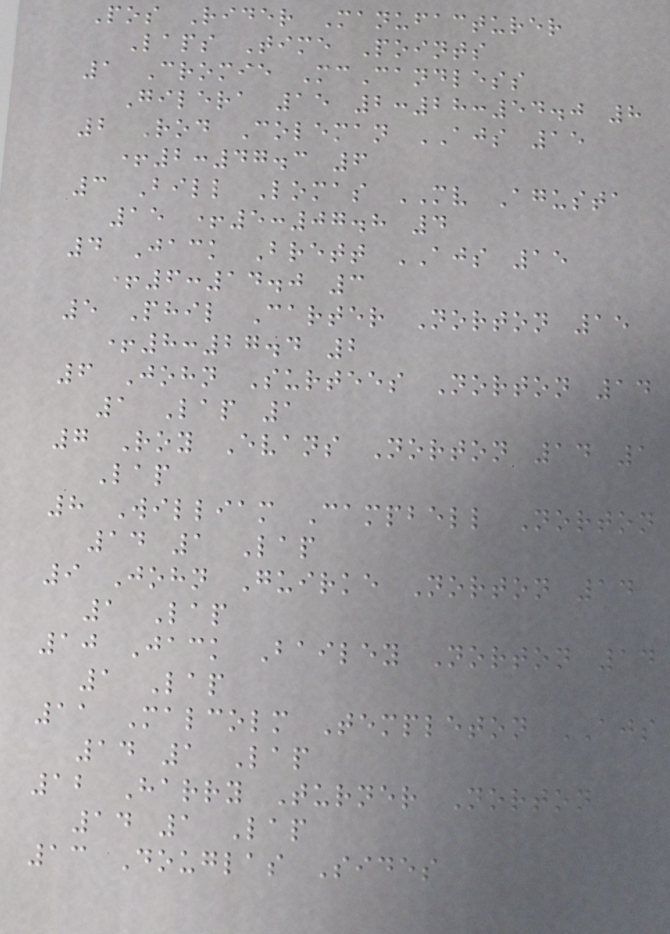Pos Rider Manufacturer
Laps Time Points
1 Cromie McCandless
Gilera 15 2:28:54.0 8
2 Rod Coleman AJS 15
+2:47.3 6
3 Bill Lomas MV Agusta
15 +5:07.8 4
4 Jack Brett AJS 15
+6:14.0 3
5 Phil Carter Norton 15
+8:27.4 2
6 John Surtees Norton 14
1 Lap 1
7 Roy Evans Norton 14 1
Lap
8 William Campbell Norton
14 1 Lap
9 John Guirke Norton 14
1 Lap
10 Jack Bailey Norton 14
1 Lap
11 Malcolm Templeton AJS
14 1 Lap
12 Harry Turner Norton
14 1 Lap
13 Douglas Sides
